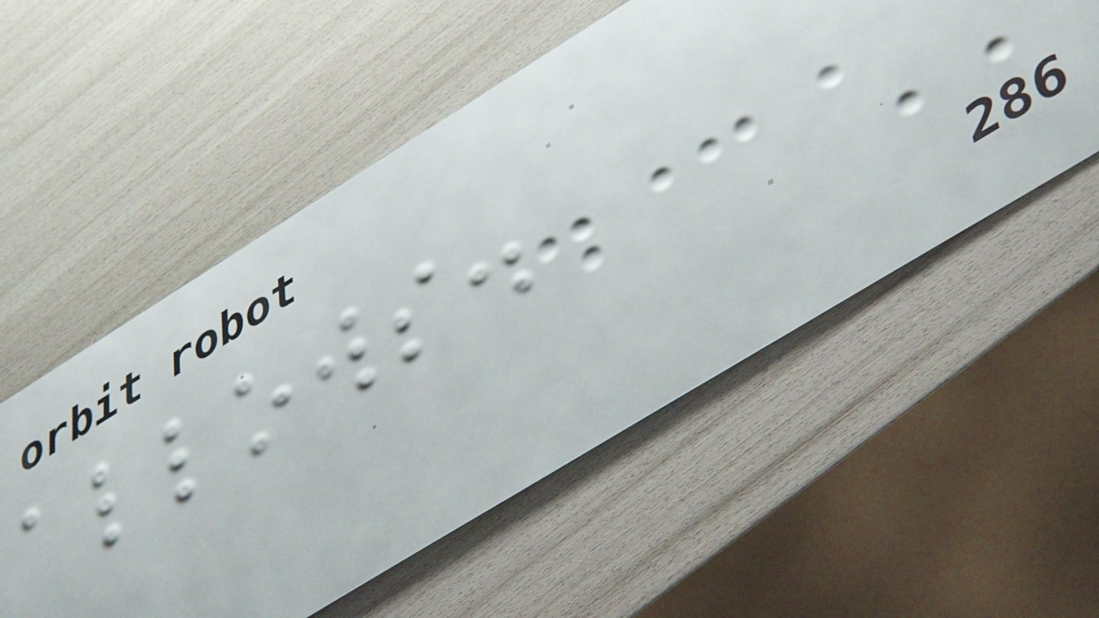allows.
